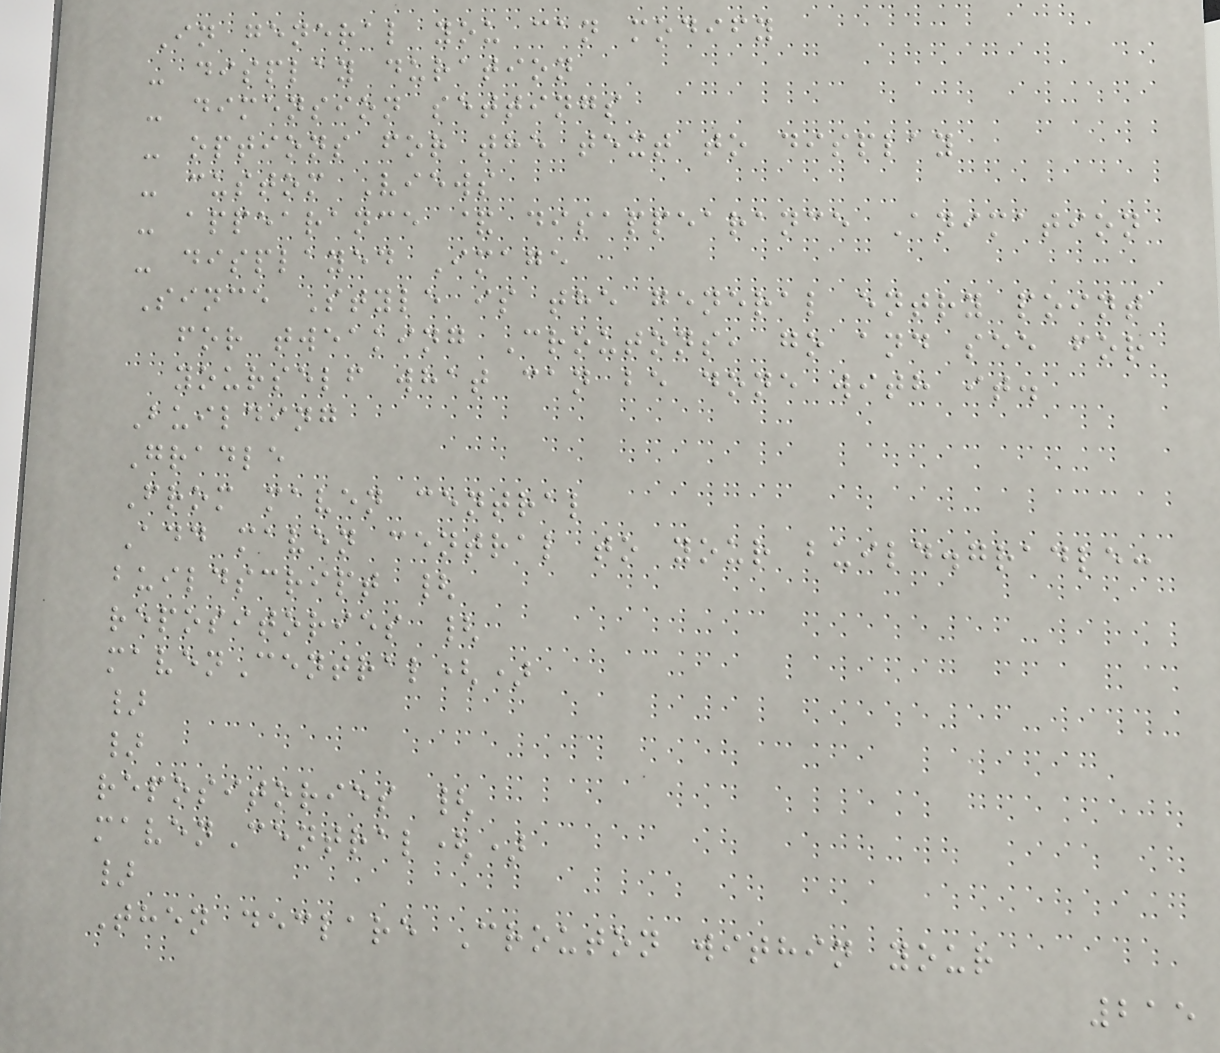In general you can modify
- display duration
- dimension settings
- options for the text to display
- custom Views
- appearance & disappearance Animation
- displayed Image
Since Style is the general entry point
for tweaking Croutons, go and see for
yourself what can be done with it.
Building
Gradle
From maven central
Add maven central to your build.gradle:
buildscript {
repositories {
mavenCentral()
}
}
repositories {
mavenCentral()
}
Then declare Crouton within your
215
